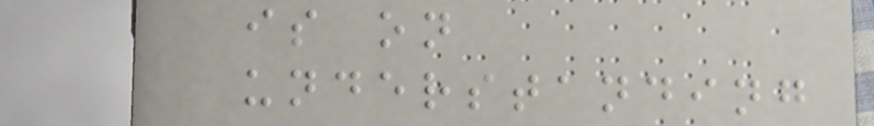is on
understanding
